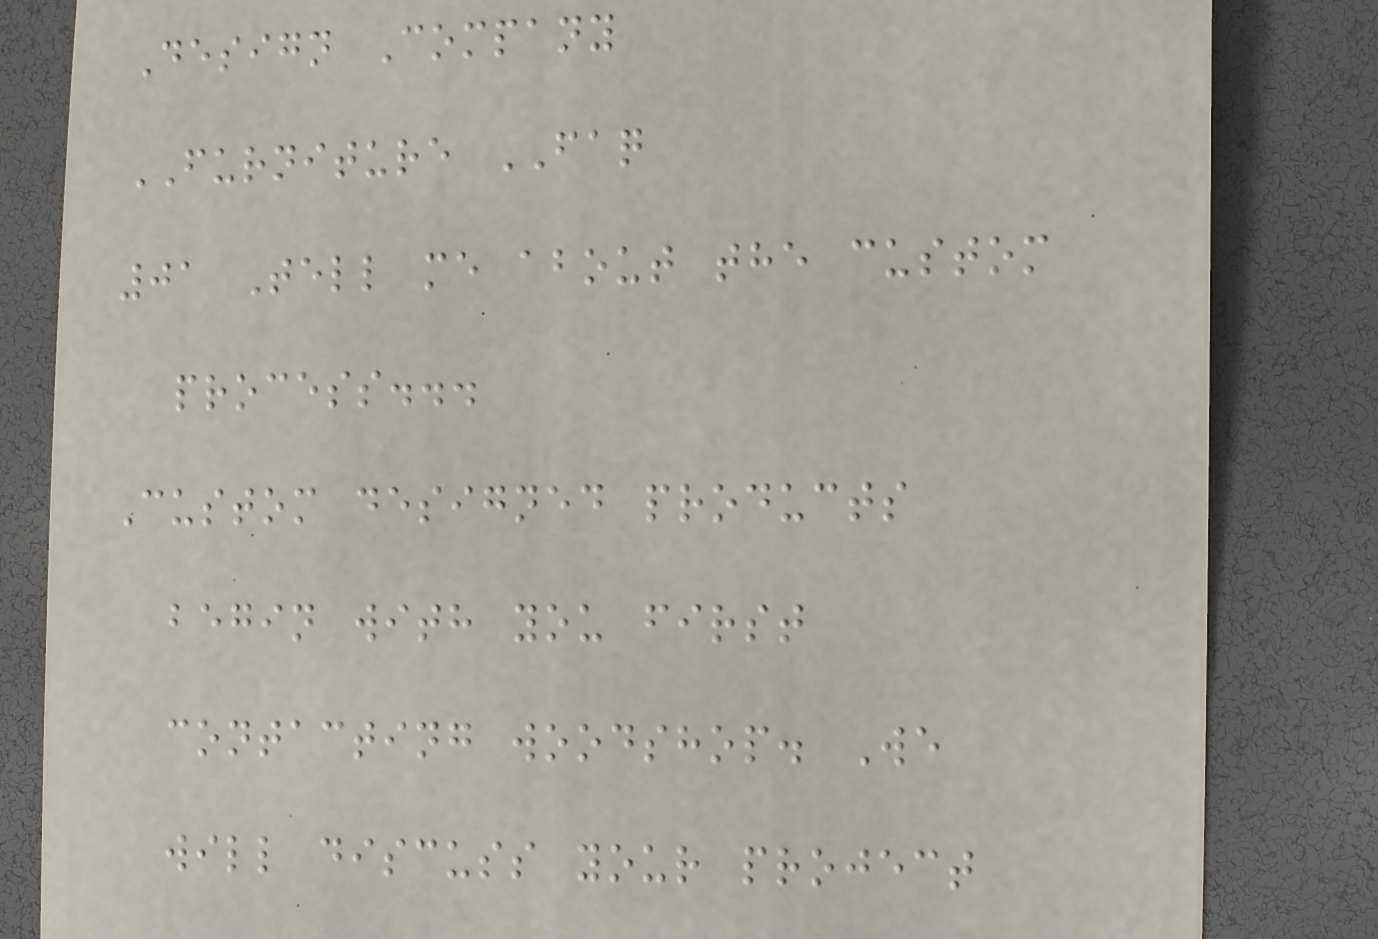Design Company
FURNITURE FAQ
01 Tell me about the custom
process...
Custom designed products
begin with you first
contacting woodshop. We
will discuss your project
